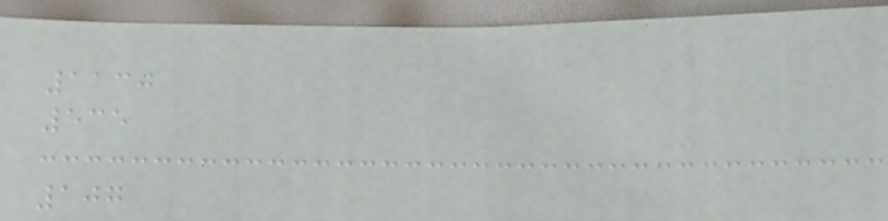1130
535
107
